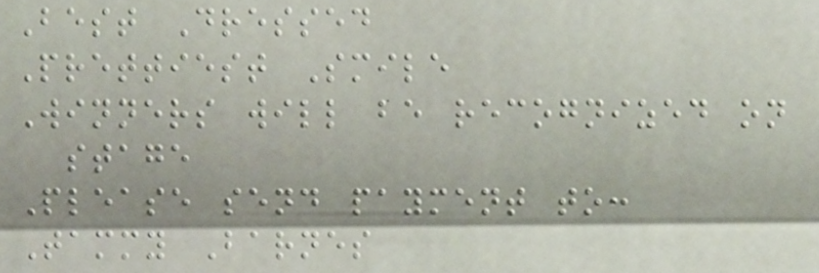Best Dressed
Prettiest Smile
Winners will be recognized on
stage
Please send payment to:
Tammy Barnes
